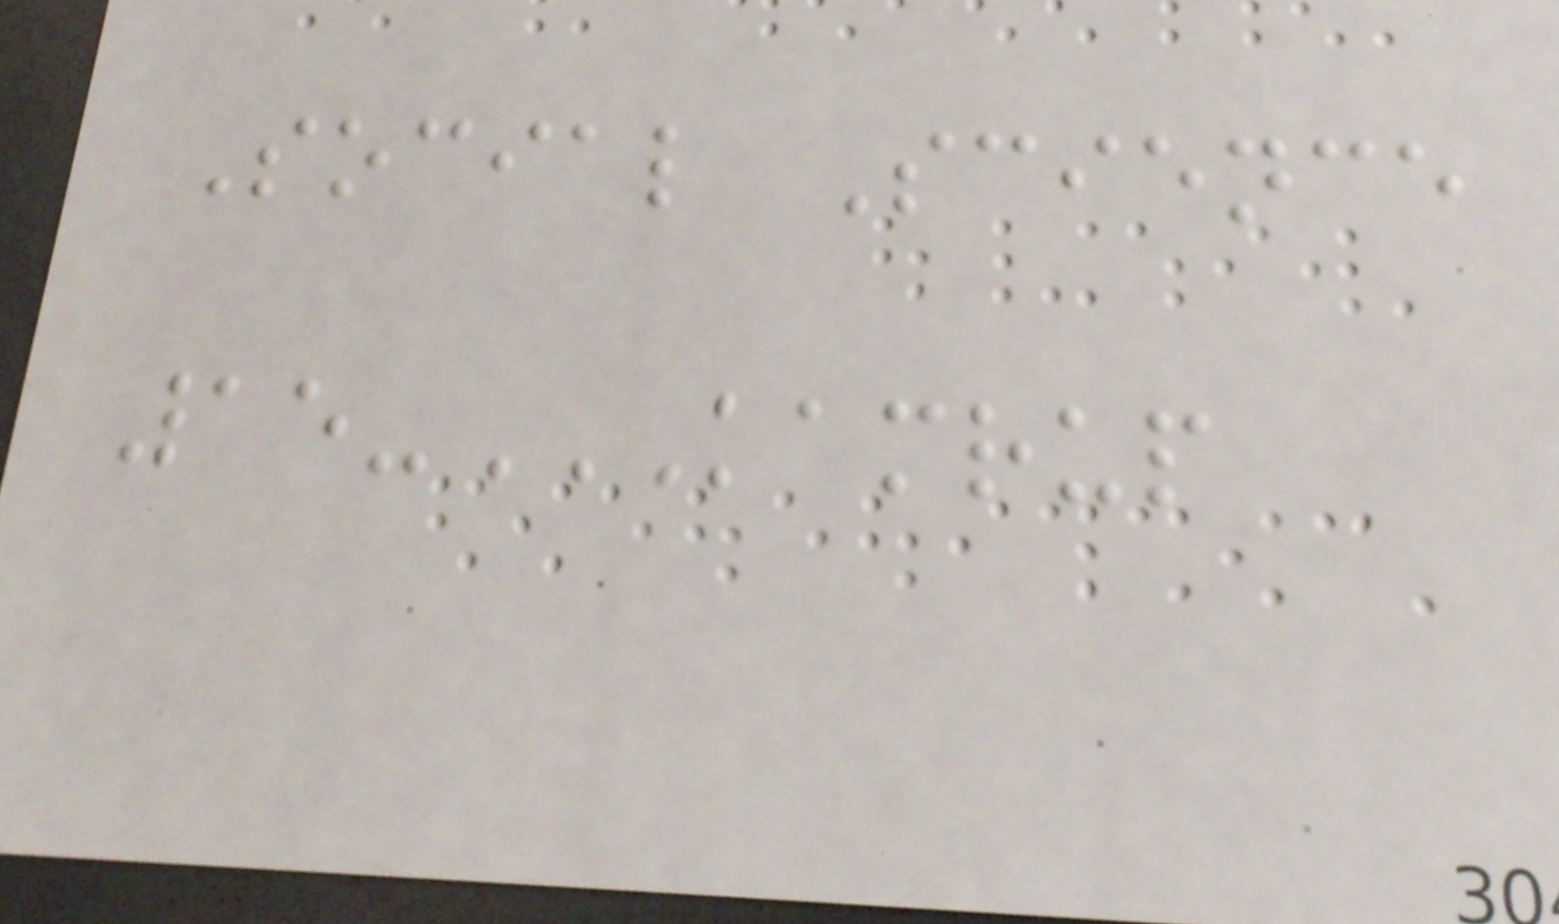Social Science
15-KAMRUP
